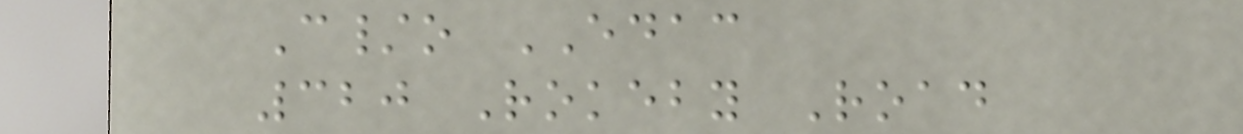C/o EDAC
320 Rokeby Road
